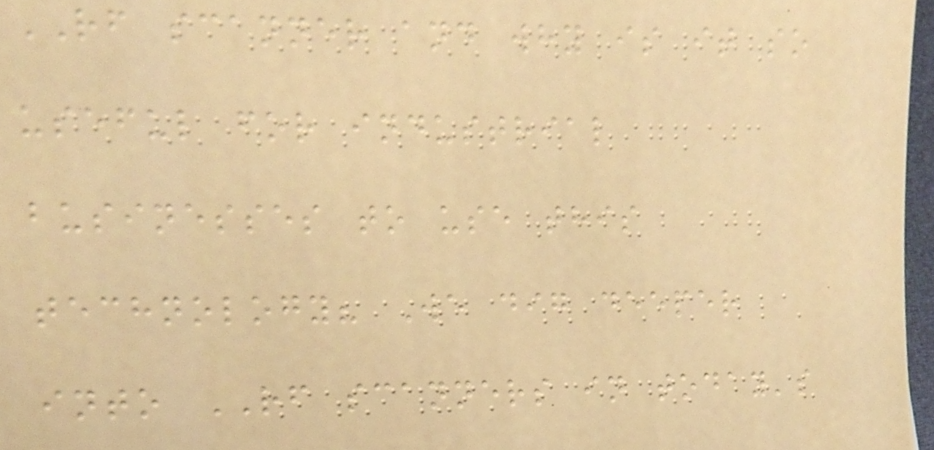RF scanner and why is it so
useful for industrial
businesses to use this
technology? We dig deeper
into RF scanners in today's
